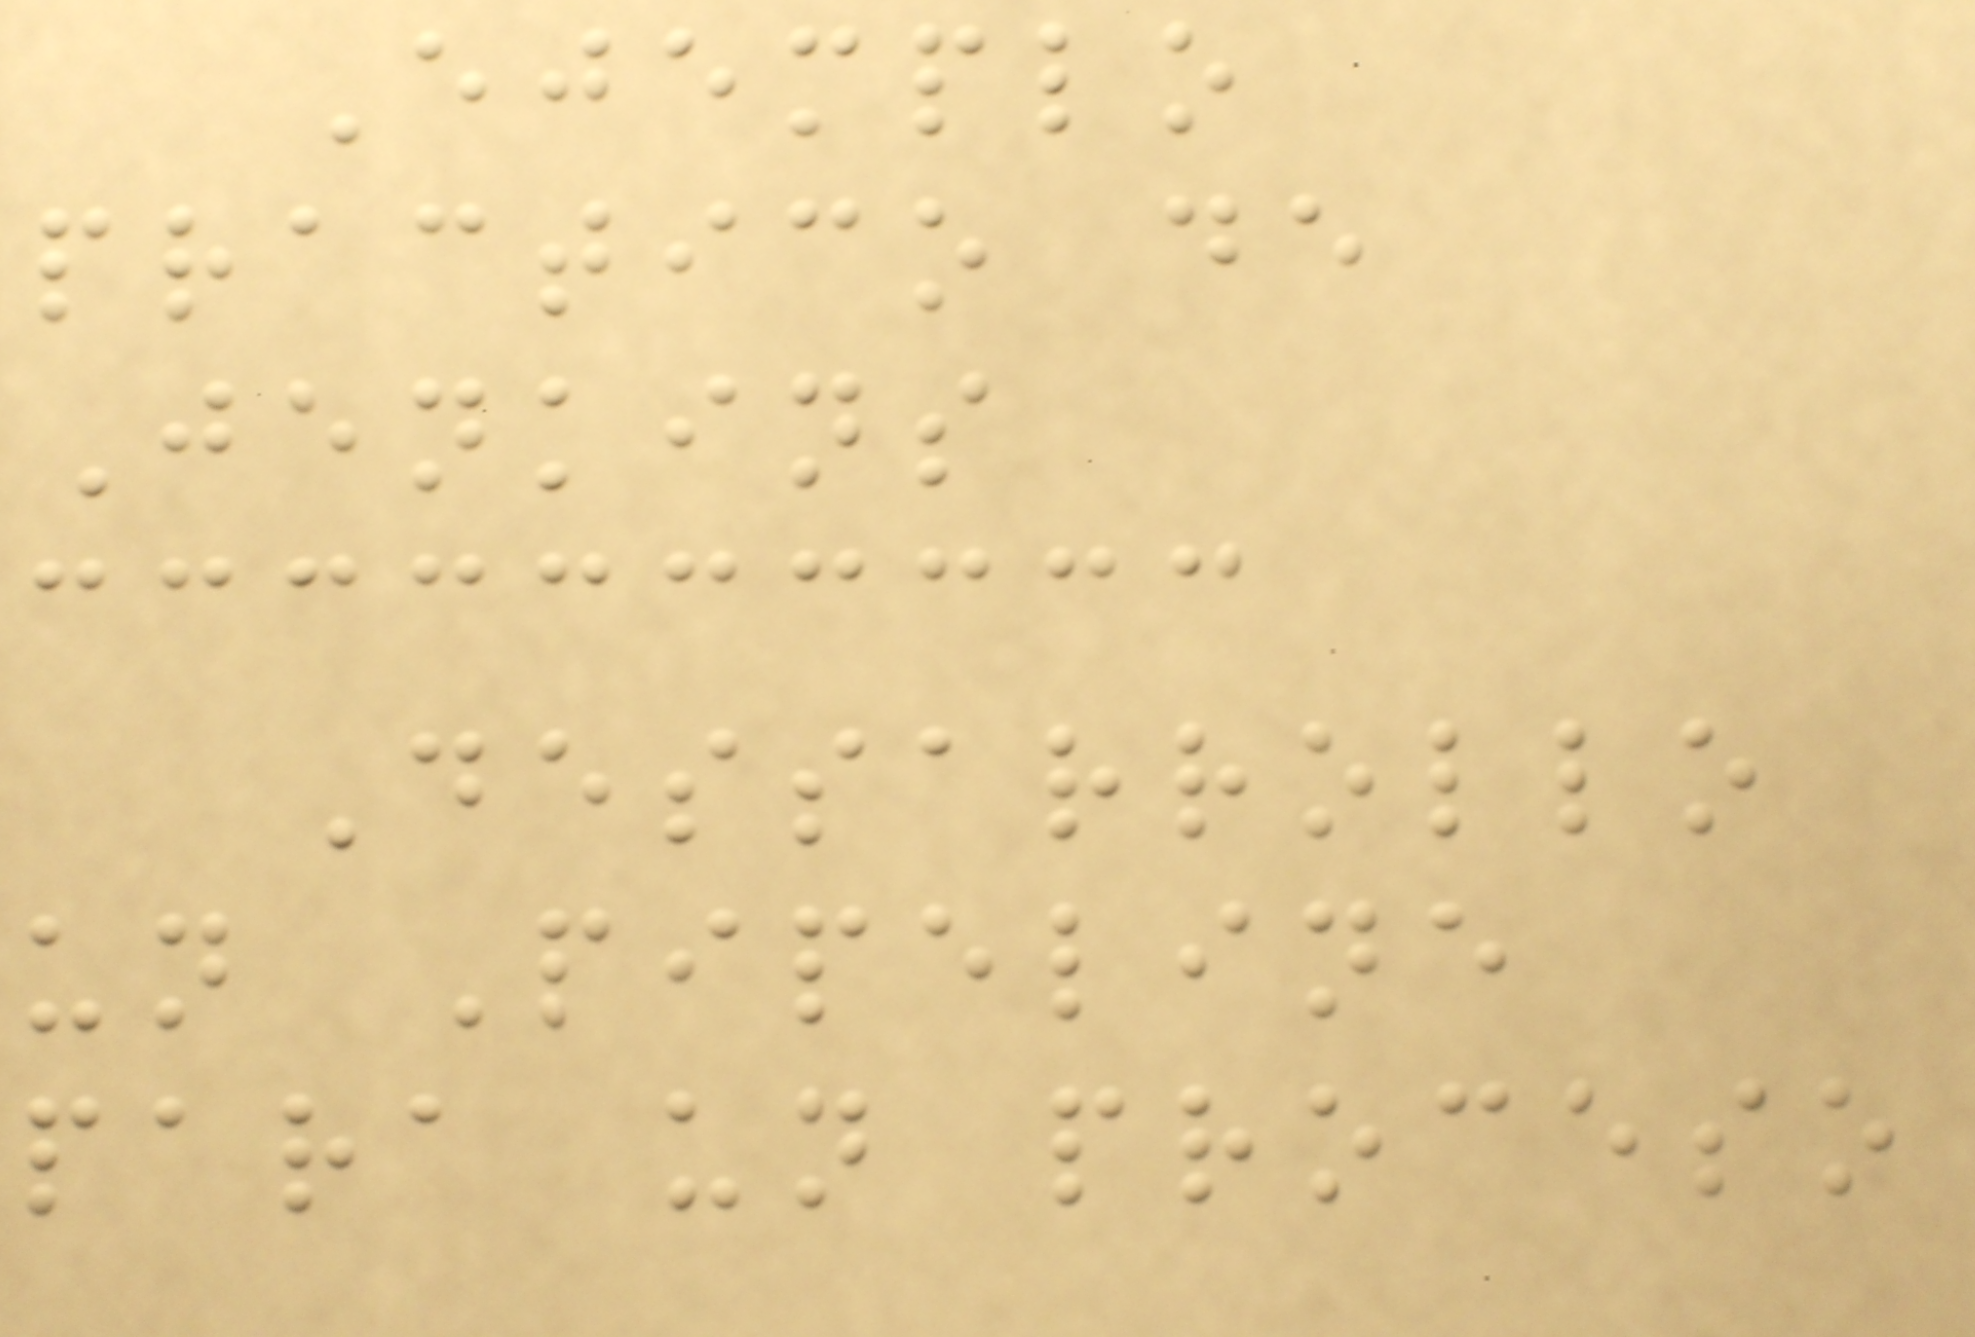Ejemplo
practico de
Jenkins
Dessarrollo
un Pipeline
para un proceso
